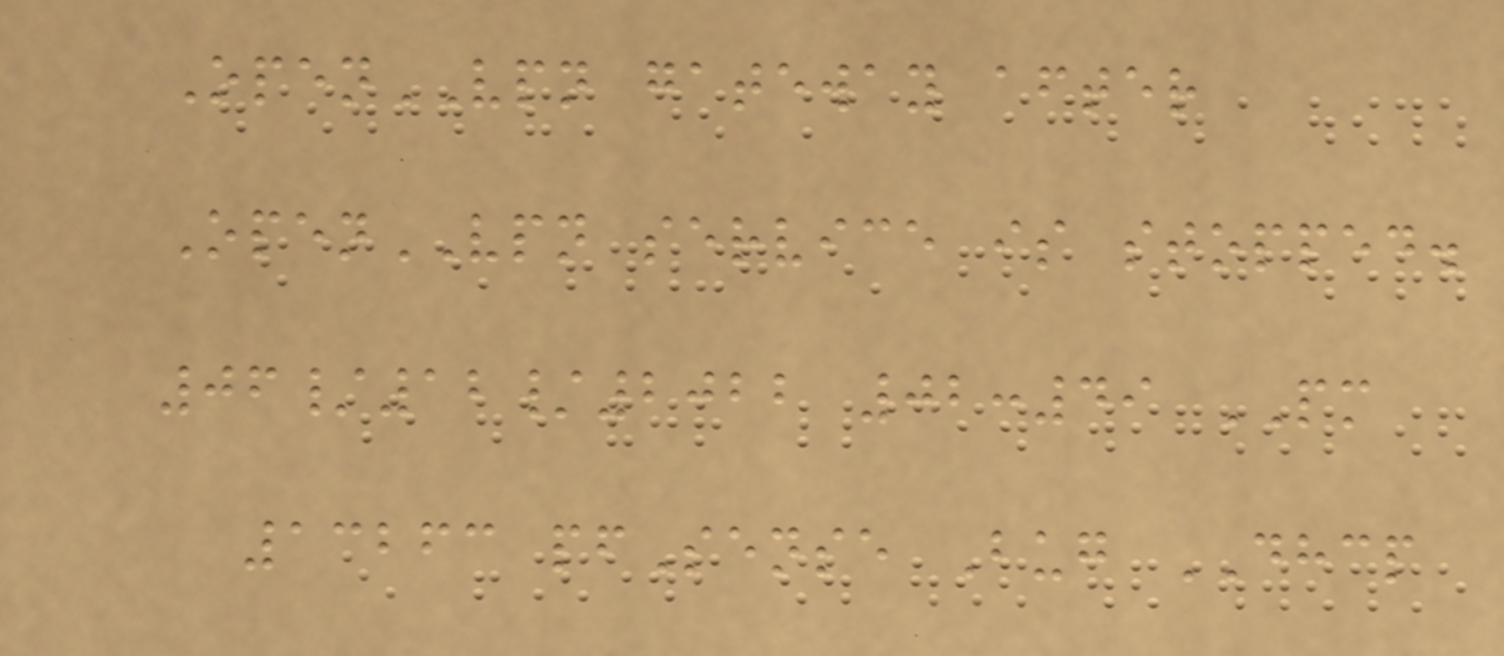OpenVPN gateway after
OpenVPN service is stopped.
06/12/2022 02:49 PM
13263 pfSense Bug DHCP
